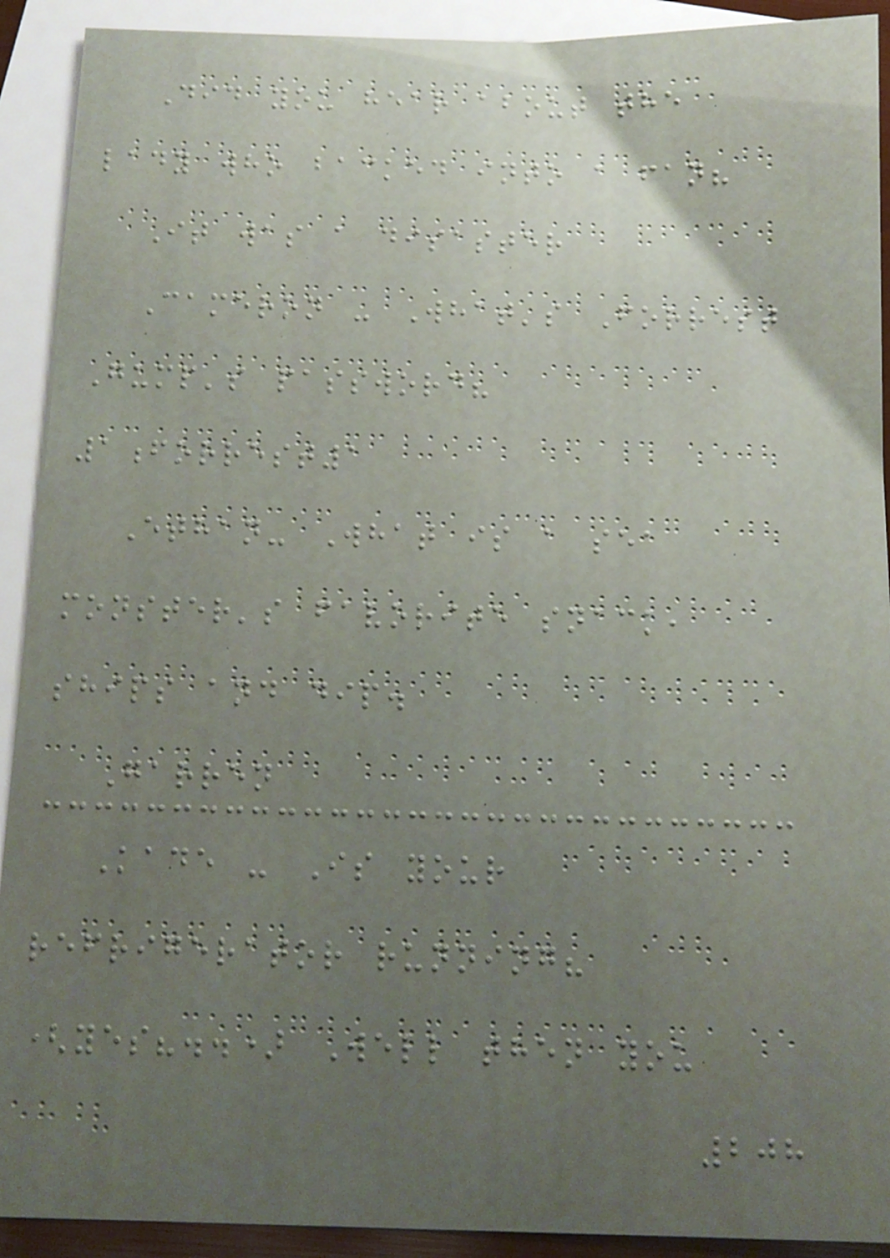Did you hear about the
lady who backed into a fan?
It was a disaster
Cameron - What's Forrest
Gump's password?
1forrest1
Ethan- What is a sea
monster's favorite snack,
ships and dip.
Garren
Kade - Is your
refrigerator running?
(yes?..) Well then you
208
